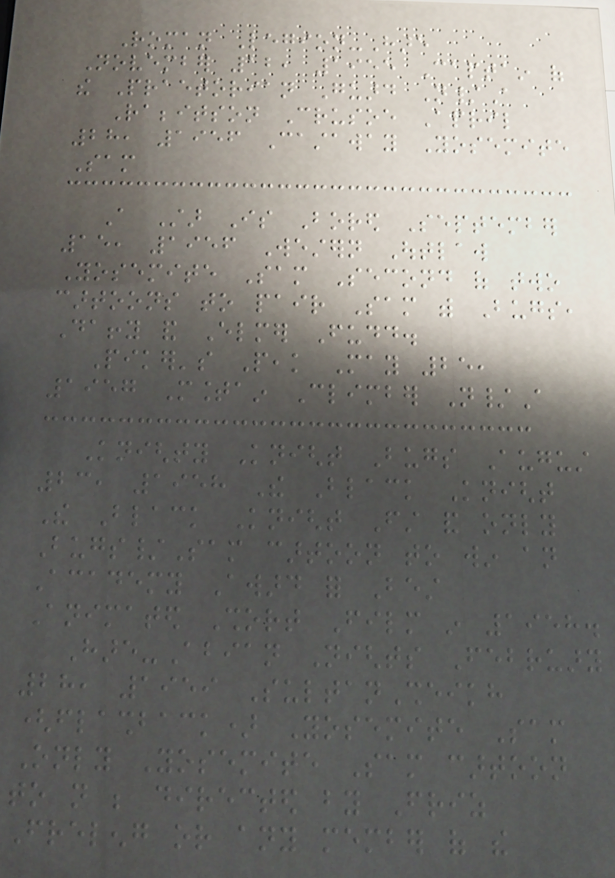Roman Legion-Hare
November 12, 1955 Captain of
the Praetorian Guard N/A
Rabbitson Crusoe April
28, 1956 Castaway Yosemite
Sam
A Star Is Bored September
15, 1956 Western Outlaw
Yosemite Sam Second of two
cartoons to pair Sam with Bugs,
Daffy and Elmer Fudd.
Piker's Peak May 25,
1957 Mountain Climber N/A
Knighty Knight Bugs August
23, 1958 The Black Knight
The Black Knight First and only
Bugs/Sam cartoon to win an
Academy Award for Best
Animated Short Film in 1958.
Hare-Abian Nights February
28, 1959 SultanSheikh
(flashback) Yosemite Sam
Only Yosemite Sam cartoon
to not be directed by Friz
Freleng or any member of the
